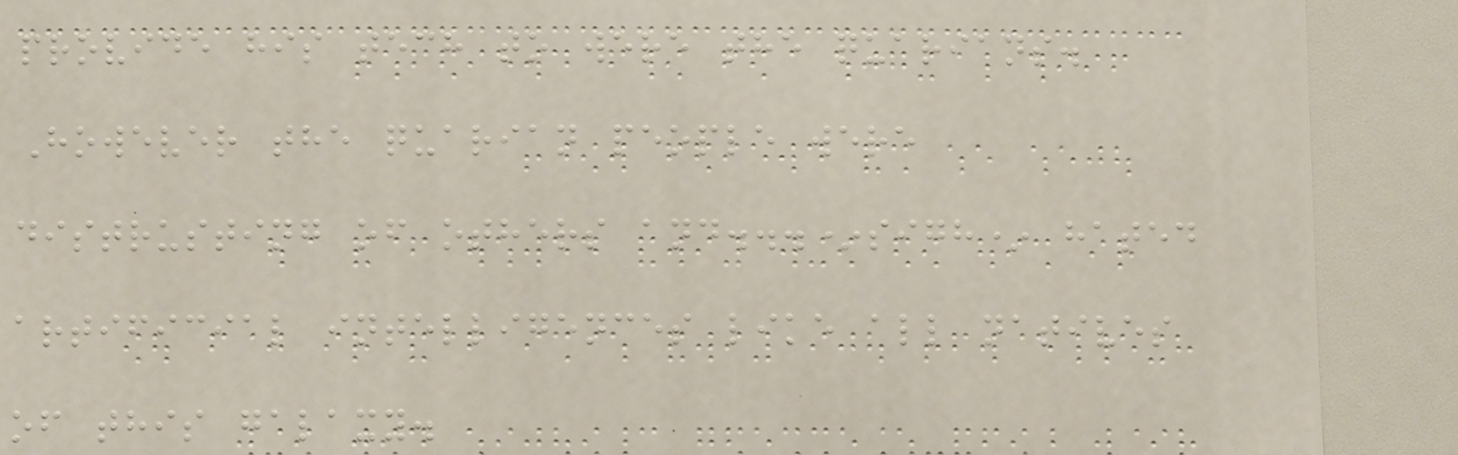provide his tech to were the quarians.
However the quarian people were
distrusting of others and...*sigh* hated
artificial intelligences like all natives
of this galaxy.
